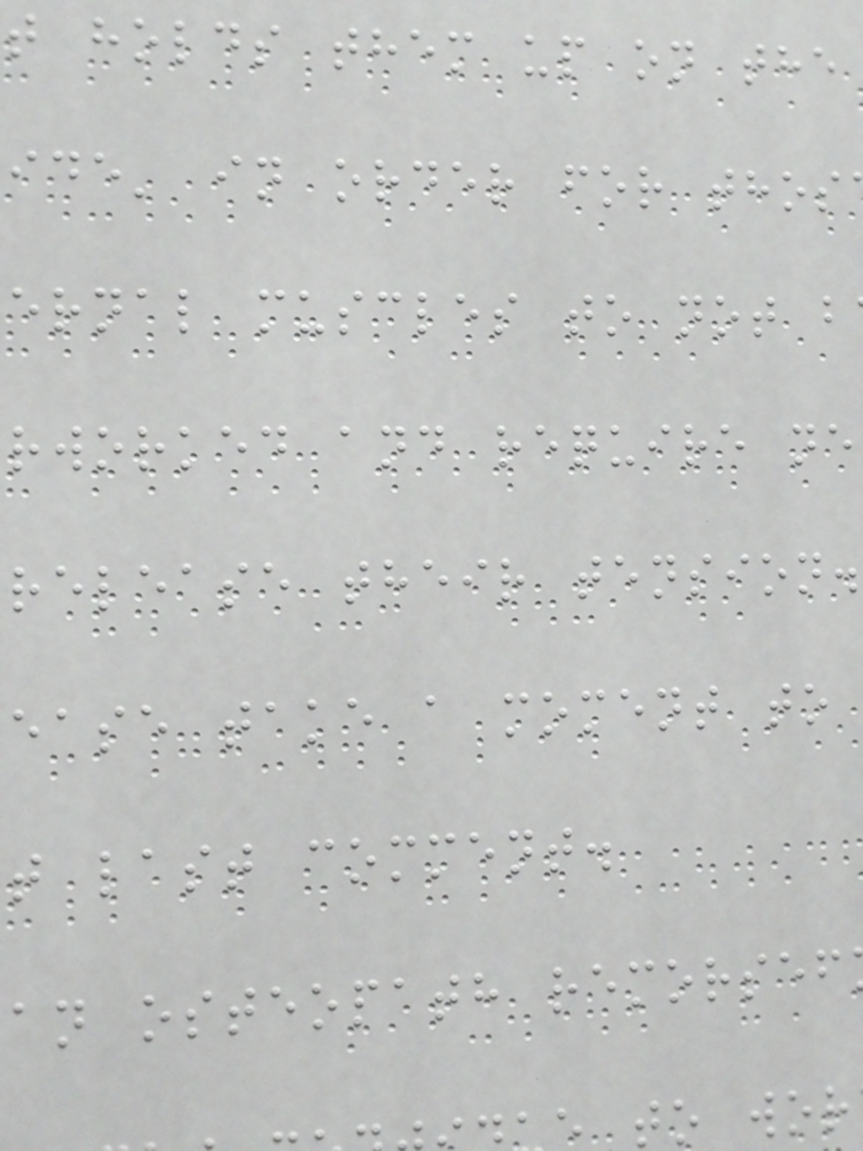t holds them up on the
ide' in order for thos
ernal muscles to not b
rworked and require ne
release their tension.
ease take a moment to
t last comment.
an osteopath remorsef
